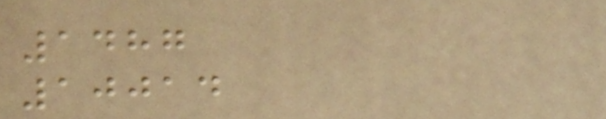1487
10014
